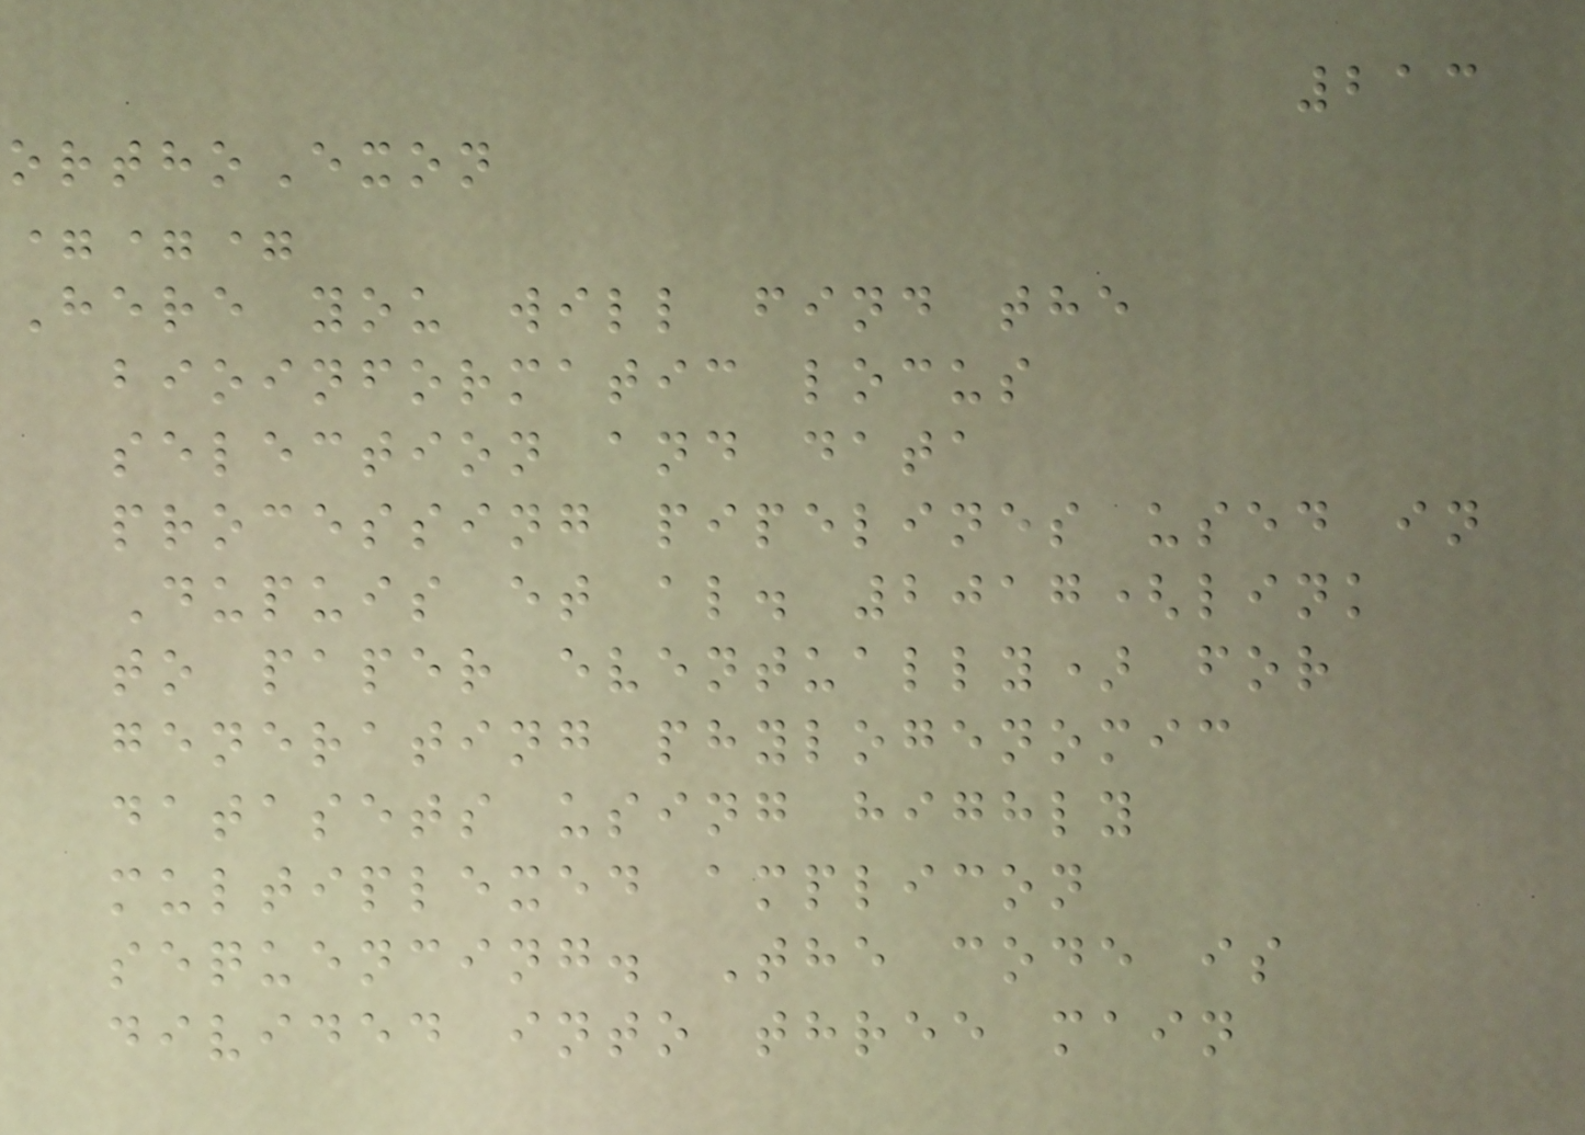213
orthoExon
===
Here you will find the
bioinformatic locus
selection and data
processing pipelines used in
Dupuis et al. 2017(link
to paper eventually) for
generating phylogenomic
datasets using highly
multiplexed amplicon
sequencing. The code is
divided into three main
